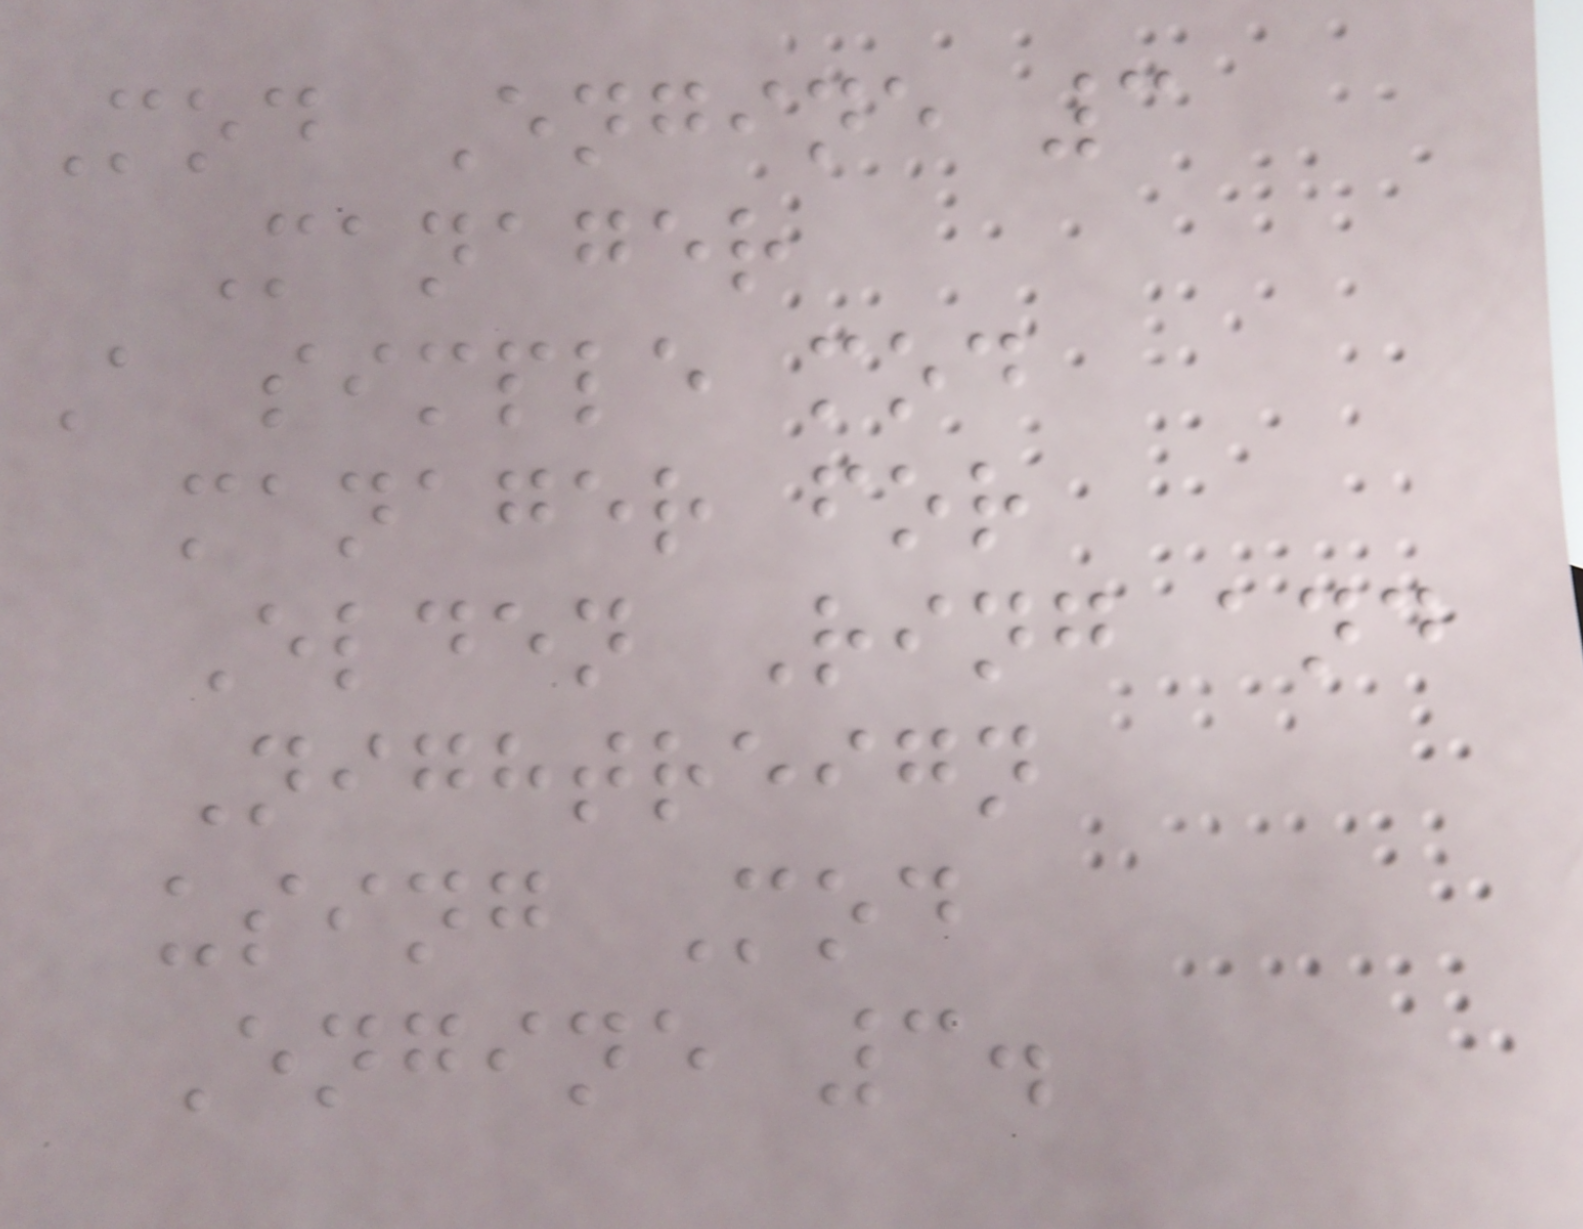Mod Engine 3
Manager
A simple mod
manager for
Elden Ring and
Nightreign
using Mod
Engine 3.
